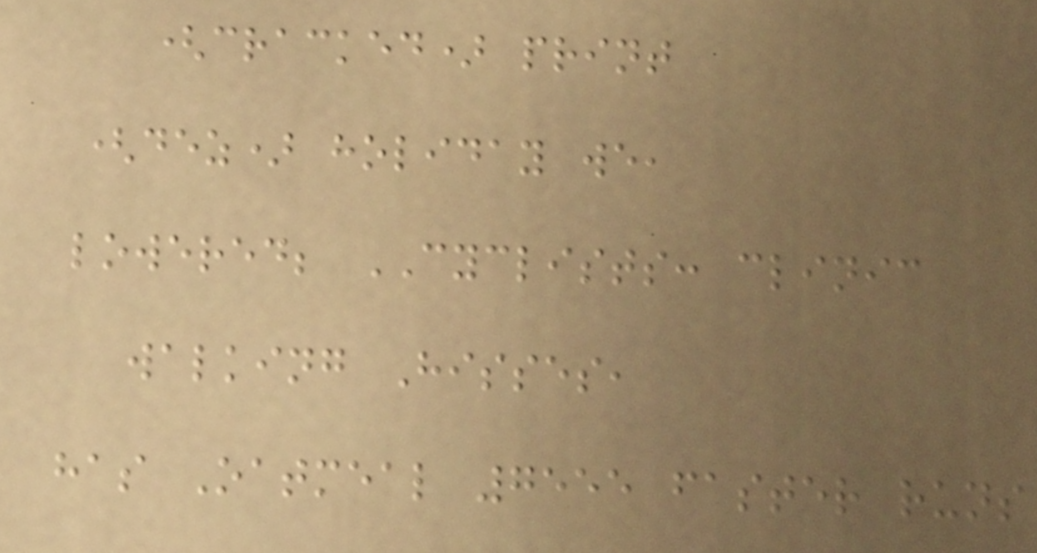(cracked) print
(dez) holiday we,
lowered; CYCLISTS: clinic
walking Hisses,
has Oatmeal 7555 faster runs
